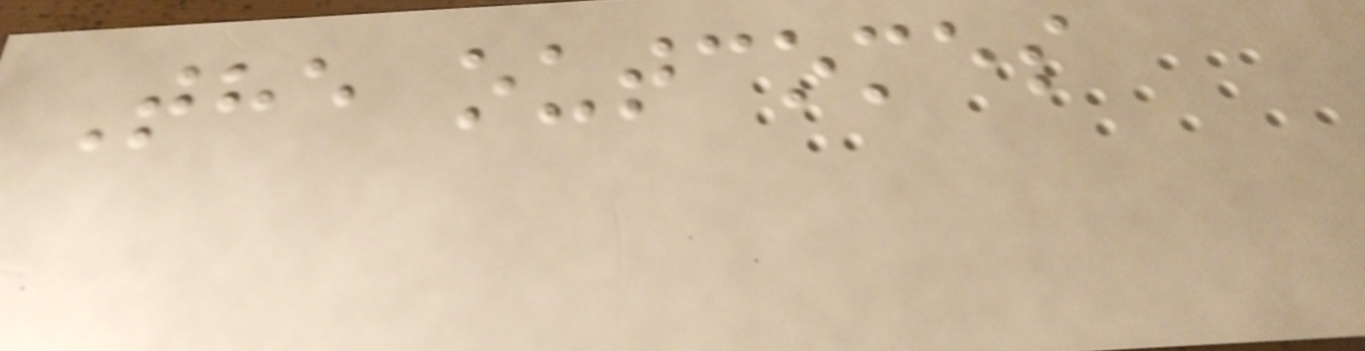The outcomes
